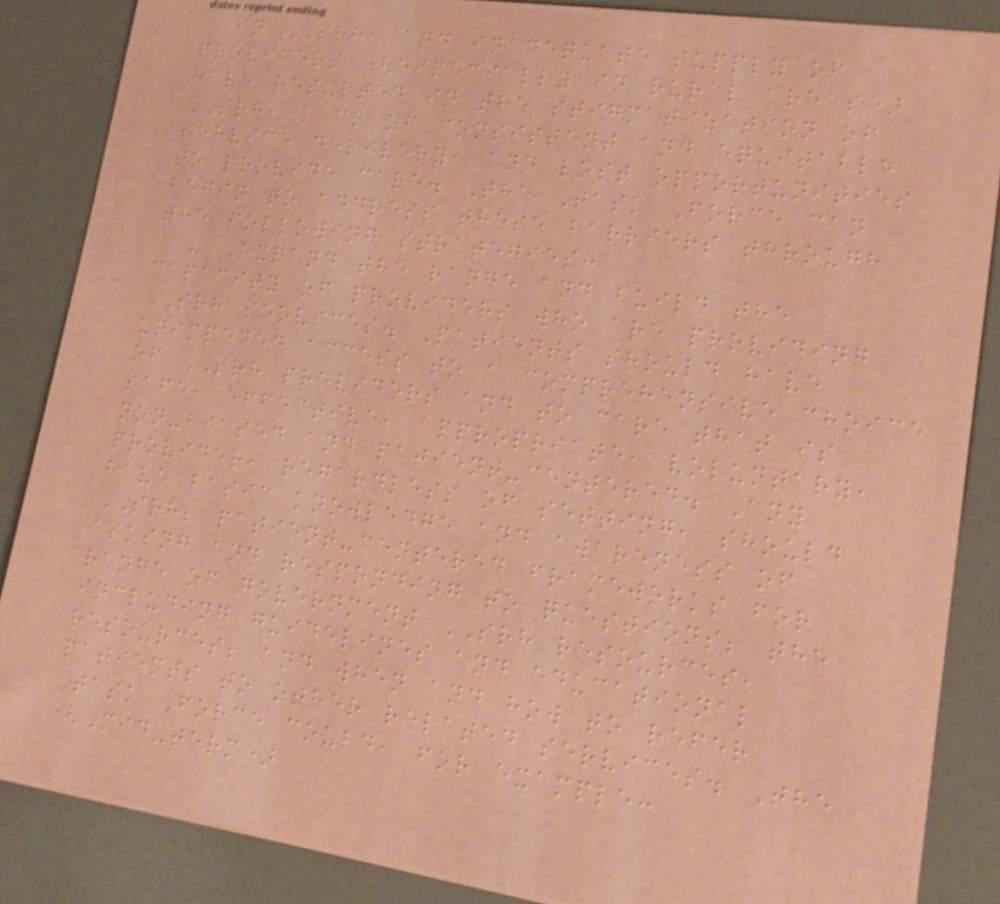in SRH, and inadequate supply of
providers (especially in rural areas)
have resulted in the stigmatization of
SRH, lack of consistent and equitable
service delivery, and lost opportunities
to provide care. The Task Force can
begin to address these barriers through
the following strategies:
- Expand the range and build the
capacity of providers who are providing
SRH services. Patients should have
unimpeded access to a comprehensive choice
of SRH providers and to care that is
safe, effective, appropriate, voluntary,
non-biased and patient-centered. Any
provider, regardless of setting, should
have basic knowledge and awareness of
SRH; patient-centered frameworks for
asking and responding to questions; the
range of government SRH resources,
including guidelines and educational
resources; and when and how to refer
patients to other related services. The
Task Force could, for example:
(Mid-term)
